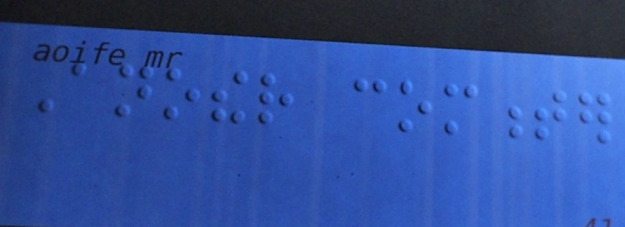Another commenter
